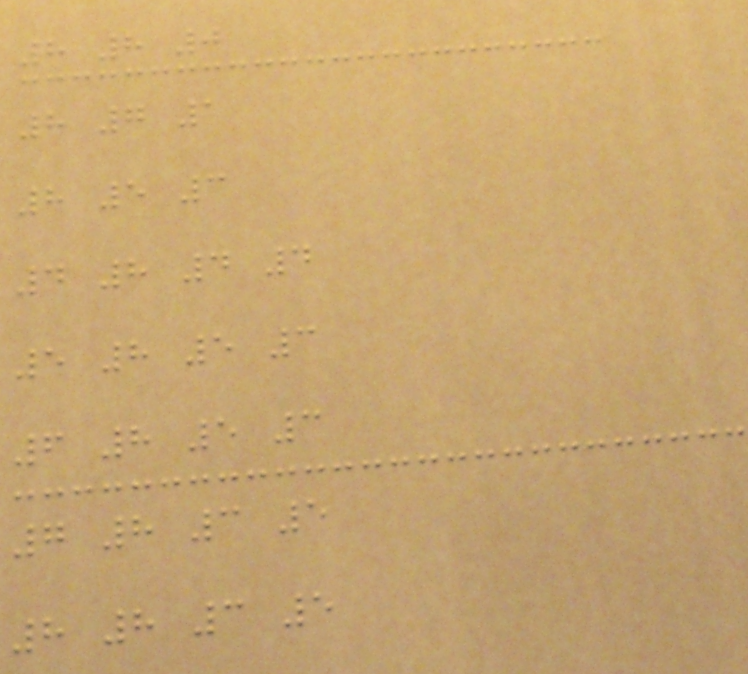8 8 0
8 7 1
8 5 3
4 8 4 4
5 8 5 3
6 8 5 3
7 8 3 5
8 8 3 5
